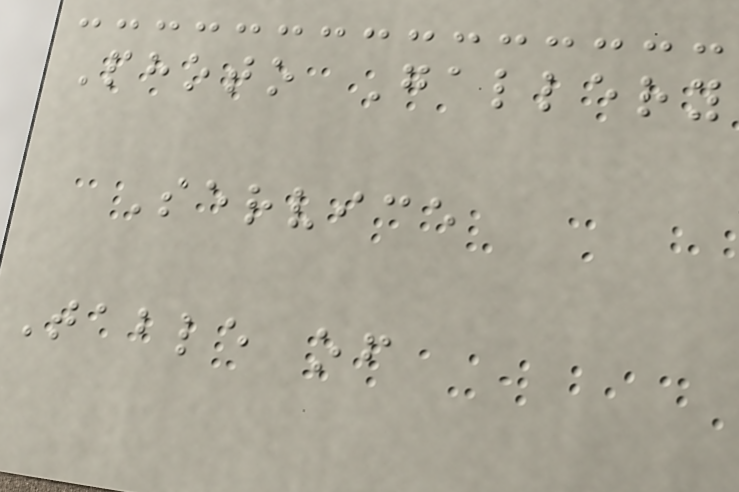Photo Gallery
Service
Table of
